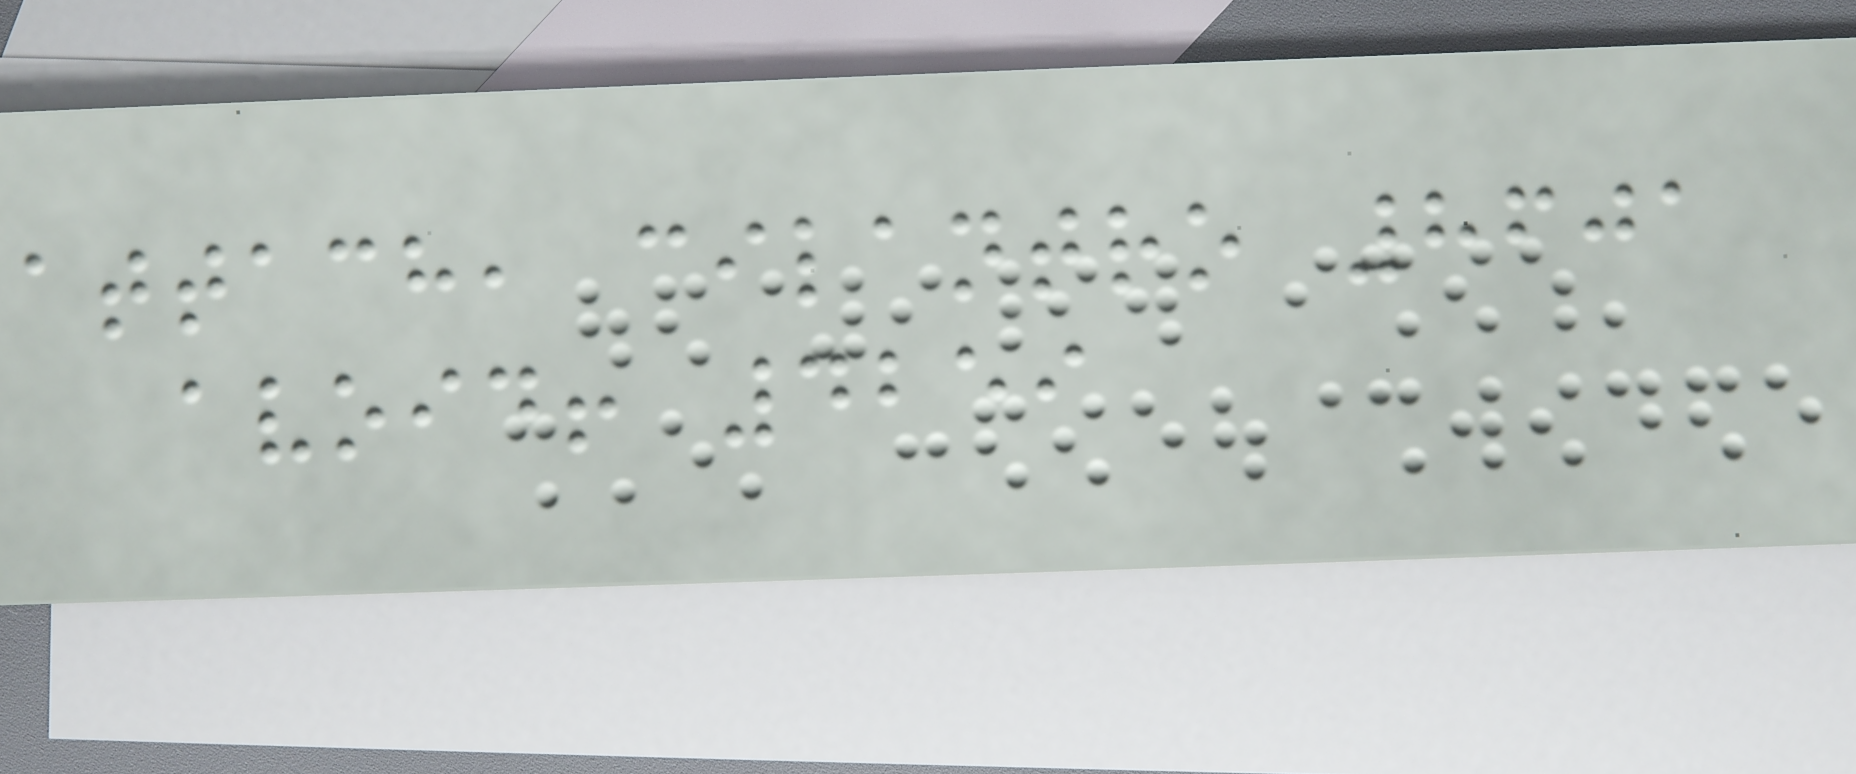attach, cilantro 8601
avoid! 4259
